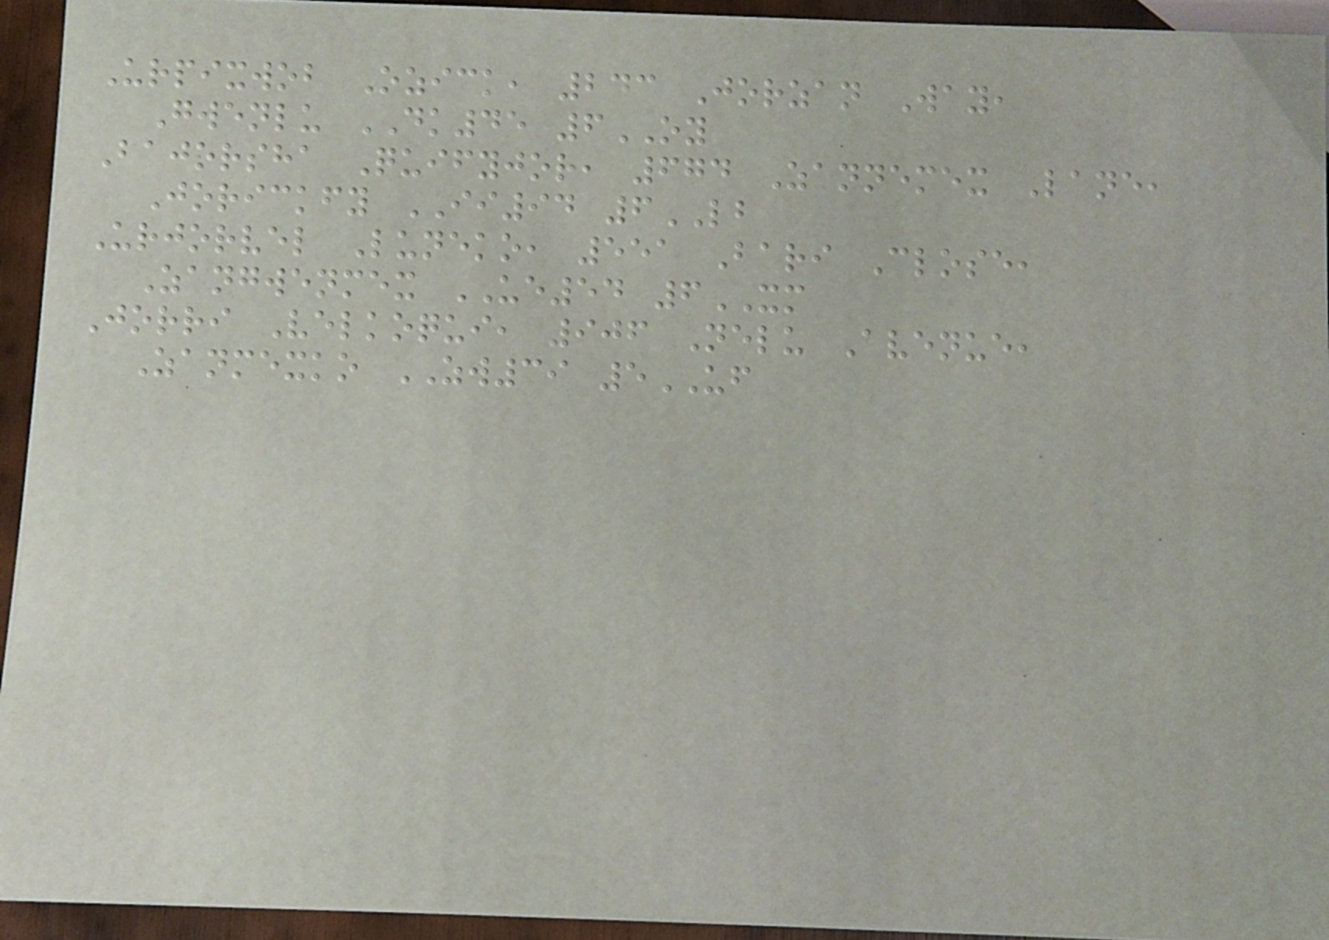Urpixwob Ozick, 243 Jorzan Way,
Gwenlu DK45 6OY
Bajorsha Quifyjor, 674 Zannemex Lane,
Jorickfy II94 6LB
Urjorvel Luneko, 551 Bari Close,
Zangwenmex UE54 6XM
Jorri Velkoqui, 906 Nelu Avenue,
Zanmexko ZW39 5UF
